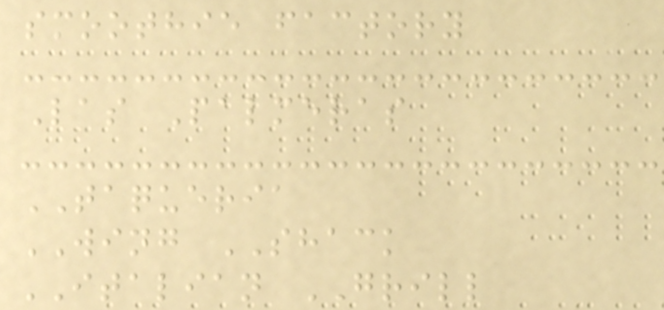smoothie factory
Las Palmeras
TAQUERIA
WING SHACK
ITALIAN GRILL
